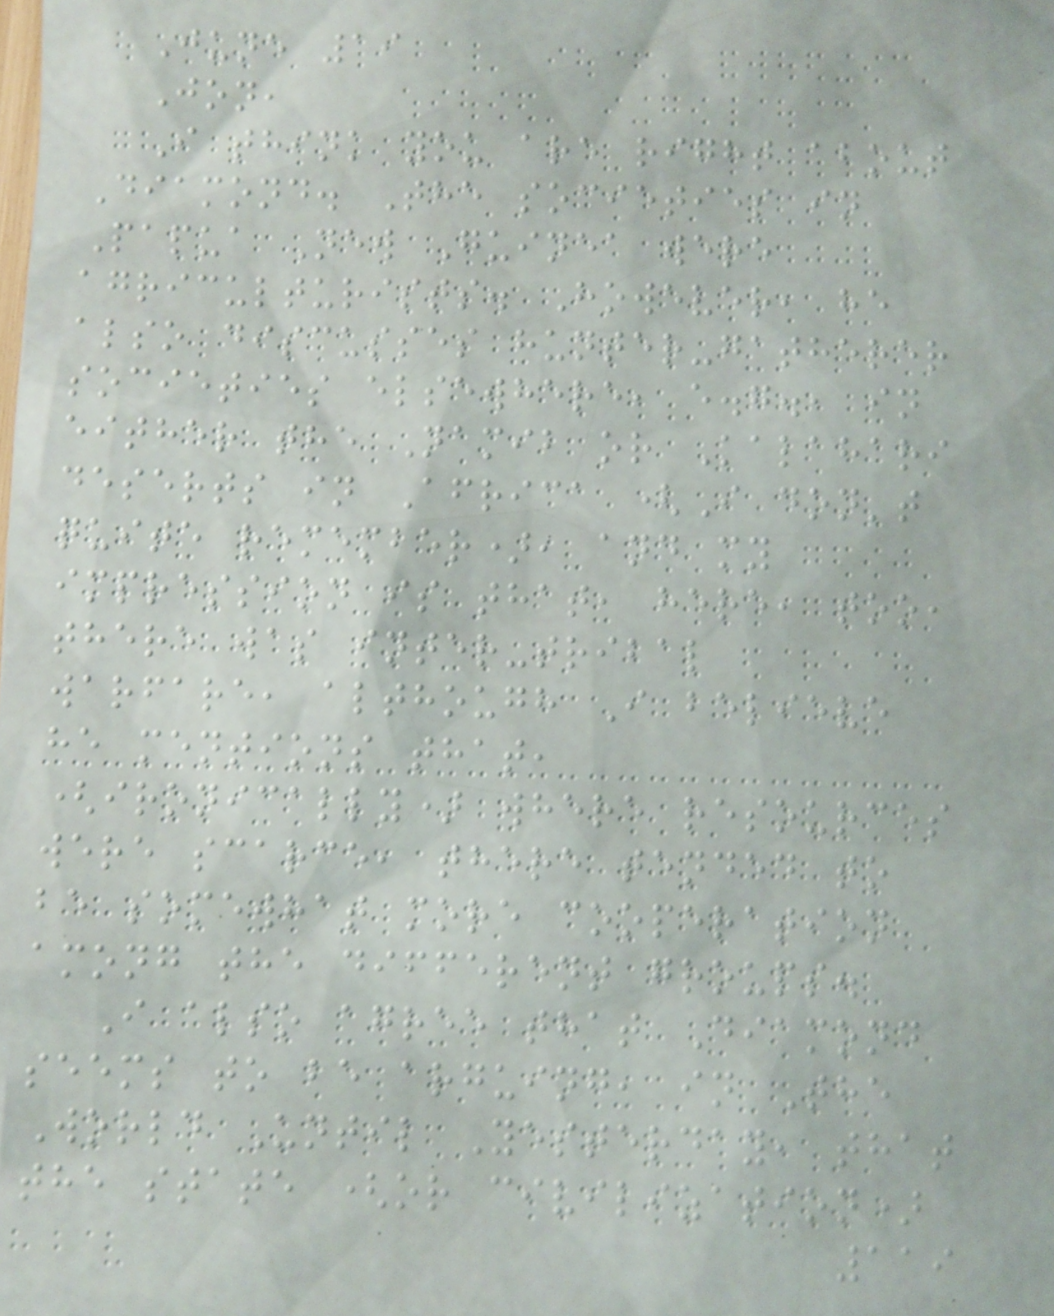June 19
Jon,
I think you are right about
Diamond. The societies in
Papua New Guinea were
agriculturists. However, he
also discusses hunter-gatherer
societies elsewhere, e.g., in
either the Namib or Kalahari
deserts in Africa (I don't
quite remember), and my
impression is that, here, too,
there was inter-tribal
warfare, although I believe
he mentions that,
(ironically) where resources
were scarce, there tended to
be somewhat more cooperation
among the different groups.
I also agree that Diamond
seems to be arguing, in The
World Until Yesterday, that
the state (or civilization)
119
